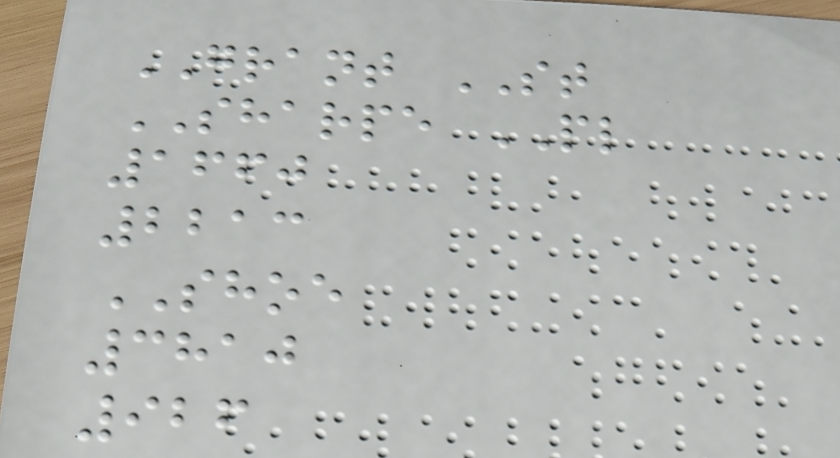GRANT ST
SHARPE PL
1660
2213
SHOE
3810
926
